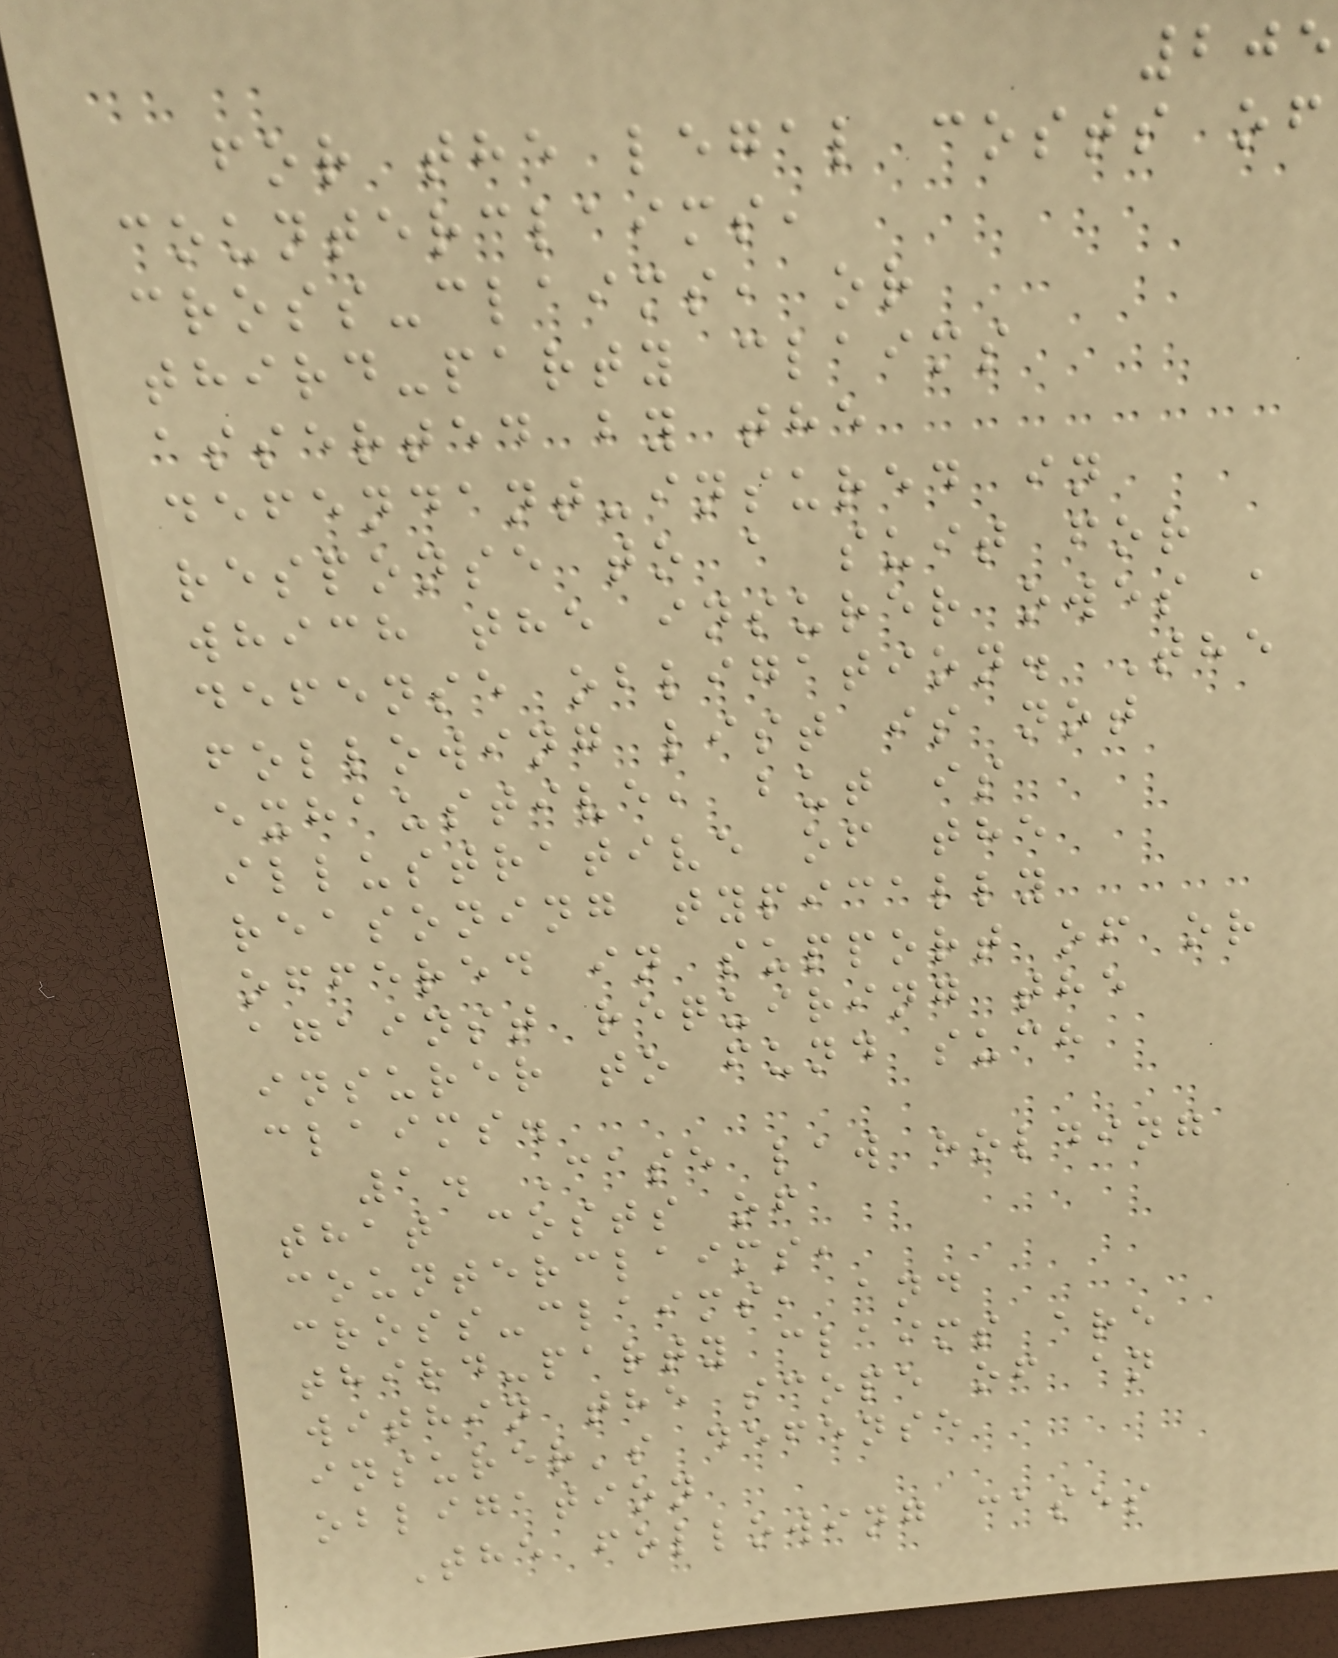205
for the legal costs of
counterclaims,
cross-claims, or
third-party claims
asserted by the
defendant-insured in
response to a suit for
which the insurer owes a
defense obligation. The
following list is not
exhaustive, but is
illustrative of the
reasoning typically
offered in support of or
against requiring the
insurer to fund such
claims.
1. Case law holding
that costs of
counterclaims,
cross-claims, and
third-party claims are
within the scope of an
insurer's defense
obligation
The following cases
